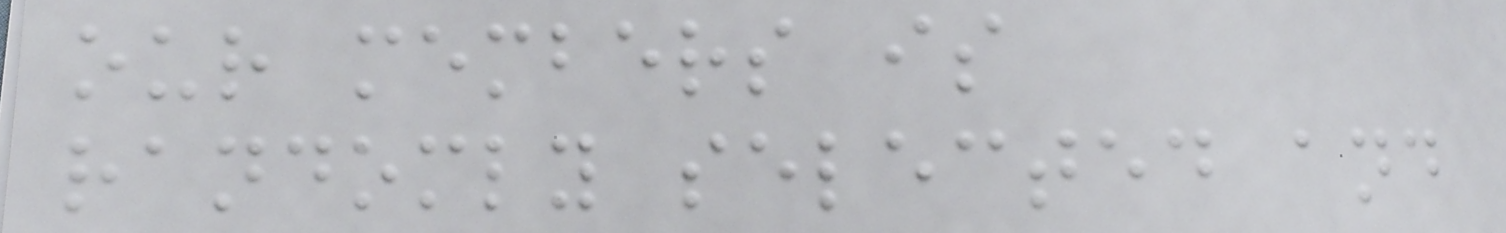our members is
randomly selected and
